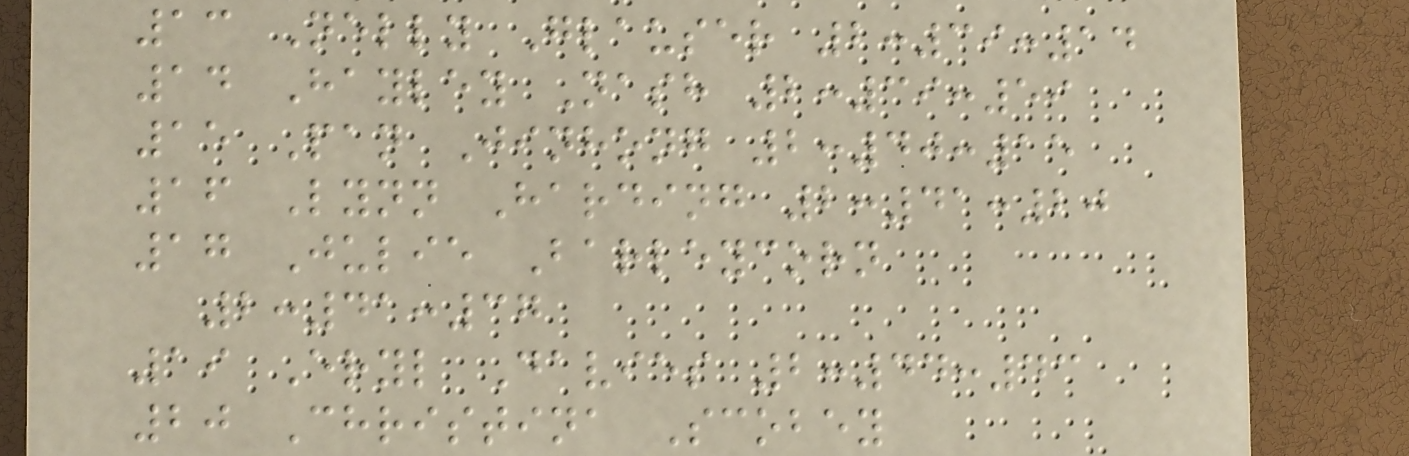13 Nelly Glauser 2:39:14
14 Hayley Nash 2:39:59
15 Pan Jinhong 2:40:15
16 Lynn Harding 2:41:20
17 Julie Barleycorn
2:41:37
19 Eryl Davies 2:44:43
20 Christina Scobey
